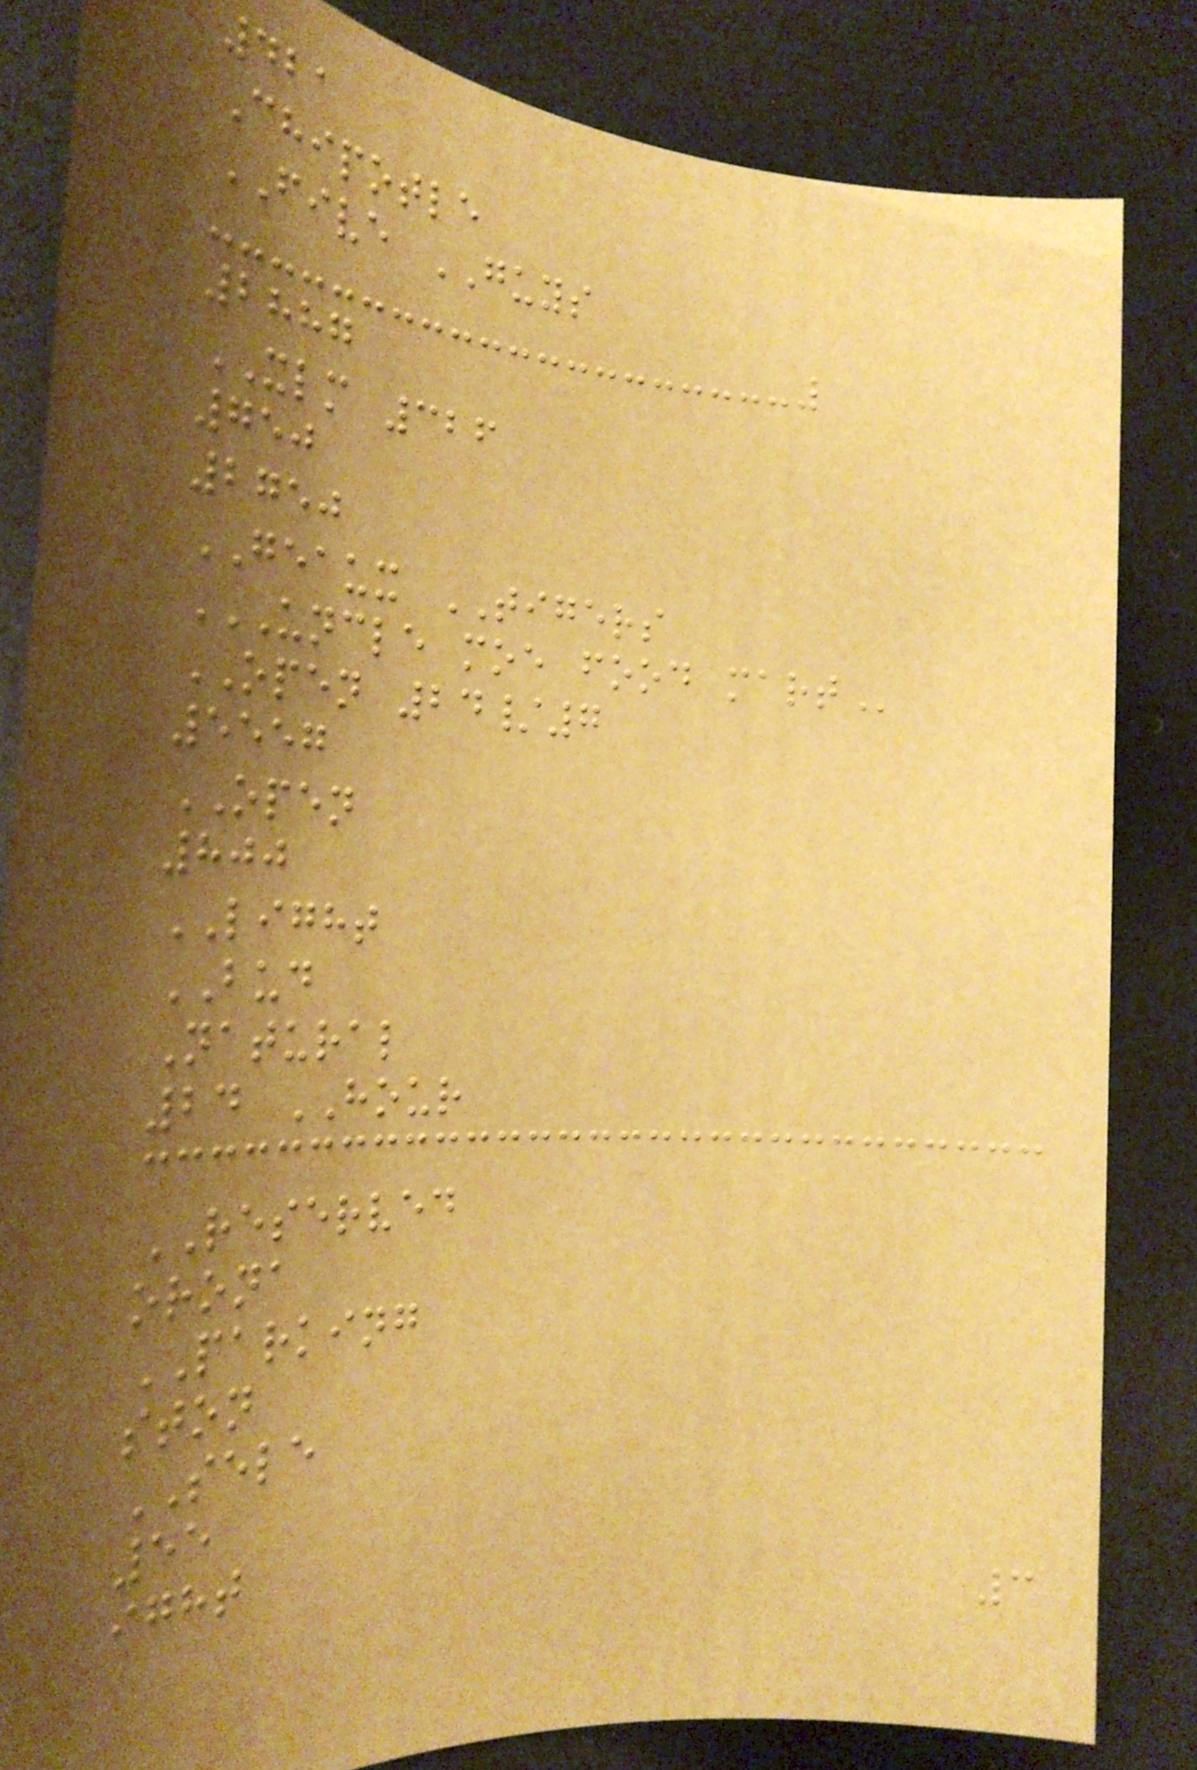421
Chipotle
FIVE GUYS
2887
XLM 326
750
2750
GEAUX TIGERS
UNCLE MOE FOOD MART
OPEN 24/7
5557
OPEN
800
LIGHT
BUD
Natural
24 HOUR
RESERVED
orona
PARKING
ston
SELE
55
ight
3
